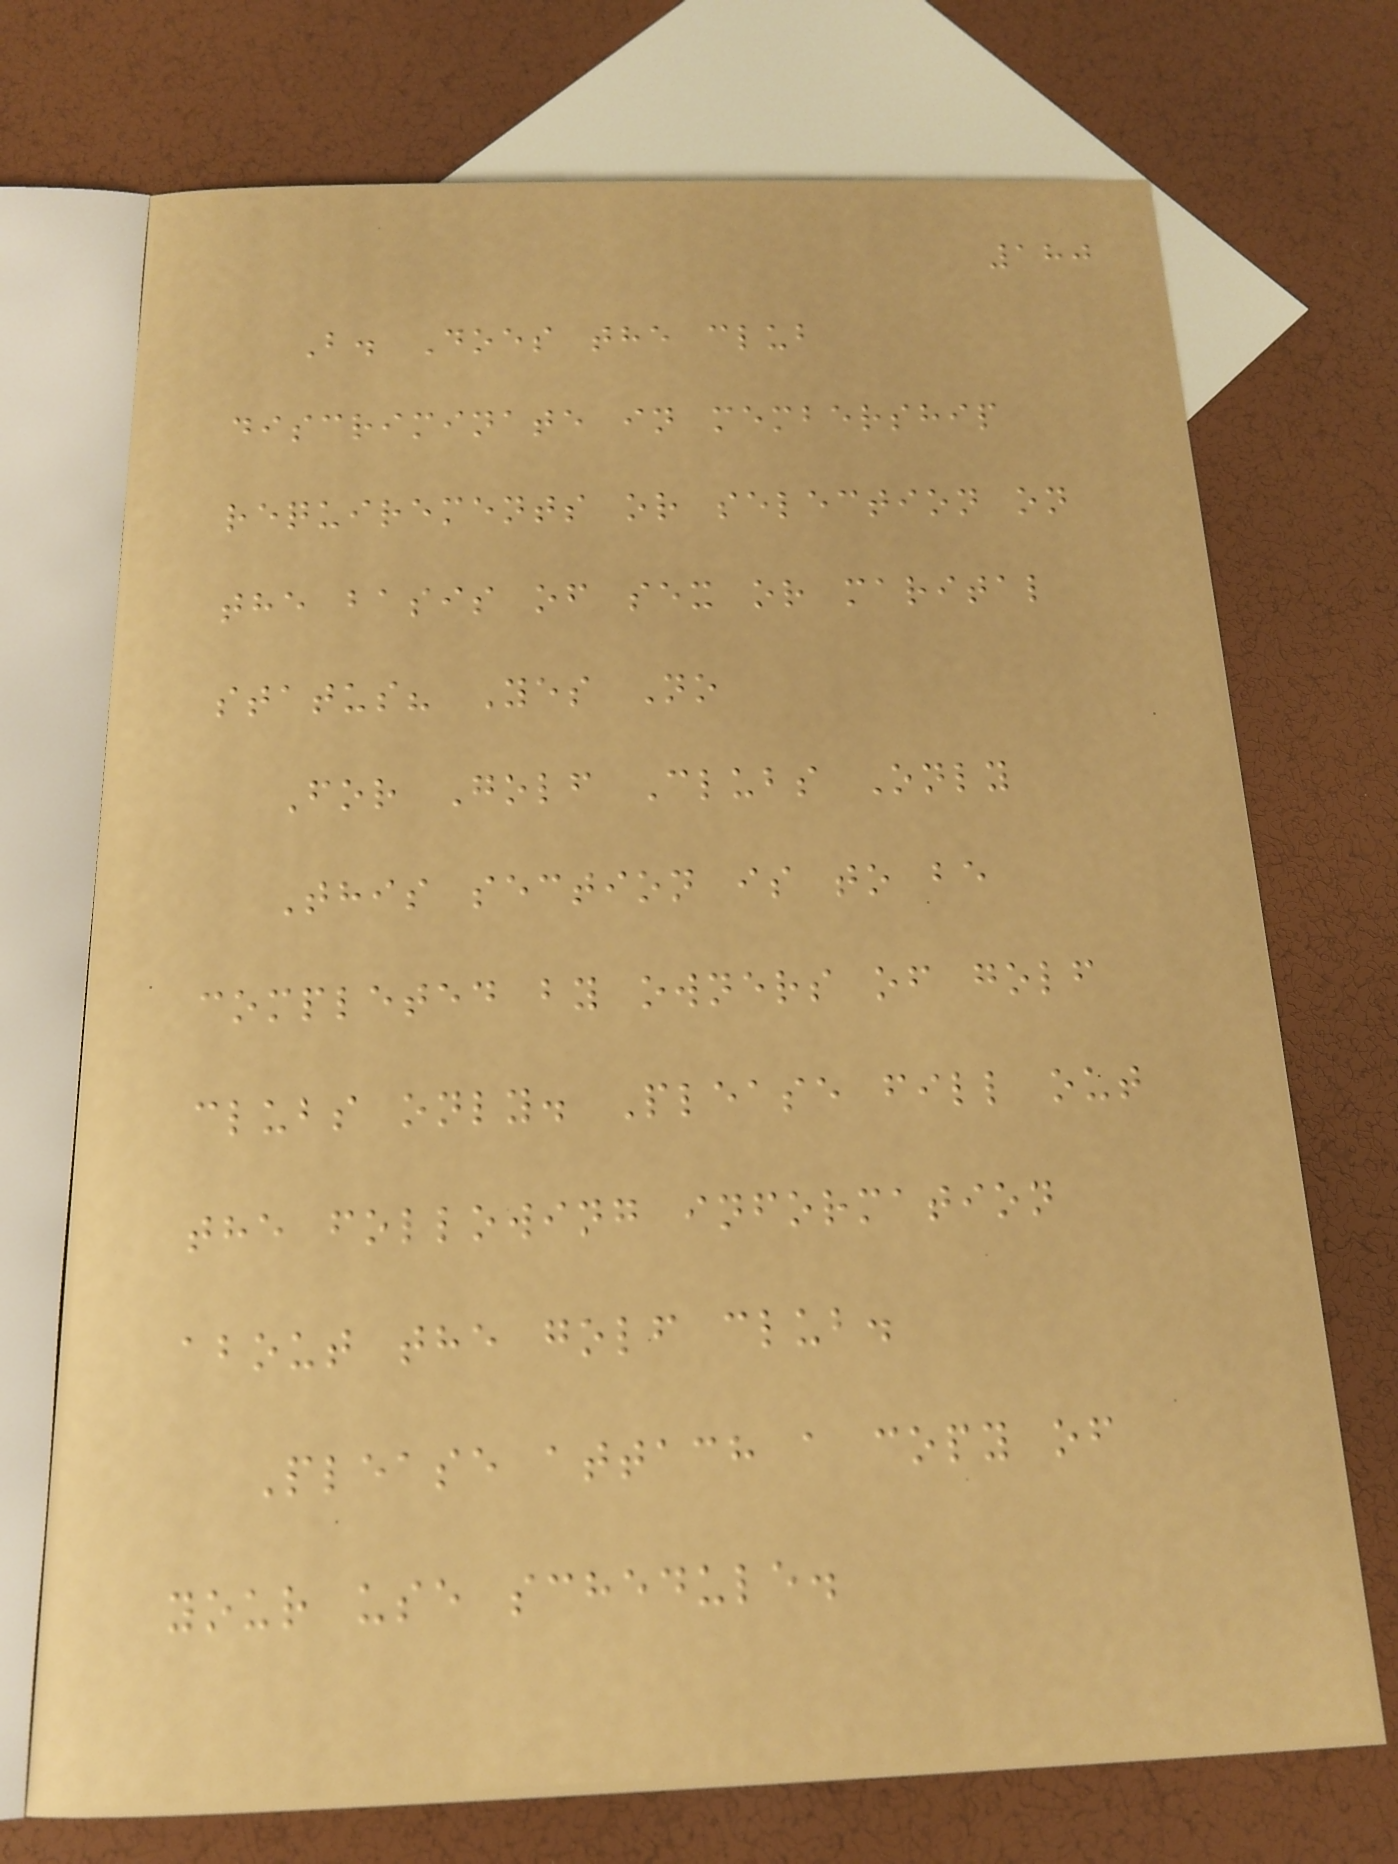180
B. Does the club
discriminate in membership
requirements or selection on
the basis of sex or marital
status? Yes No
For Golf Clubs Only
This section is to be
completed by owners of golf
clubs only. Please fill out
the following information
about the golf club.
Please attach a copy of
your use schedule.
